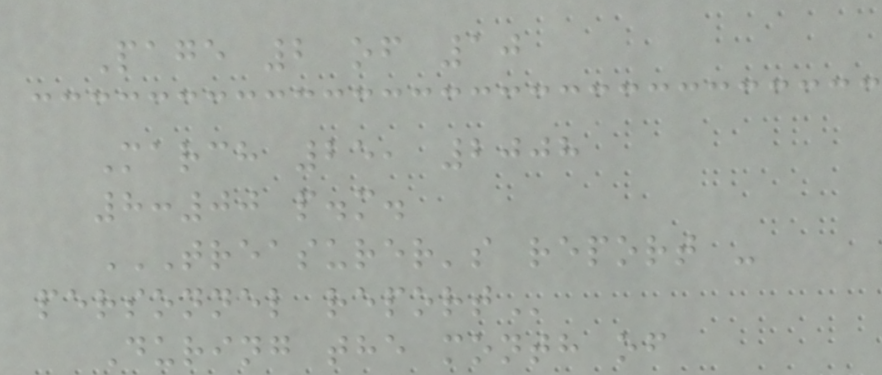Page 2 of 10
March 25, 2008
8:00 p.m.
TREASURER'S REPORT -
PERSONNEL REPORT
During the month of
